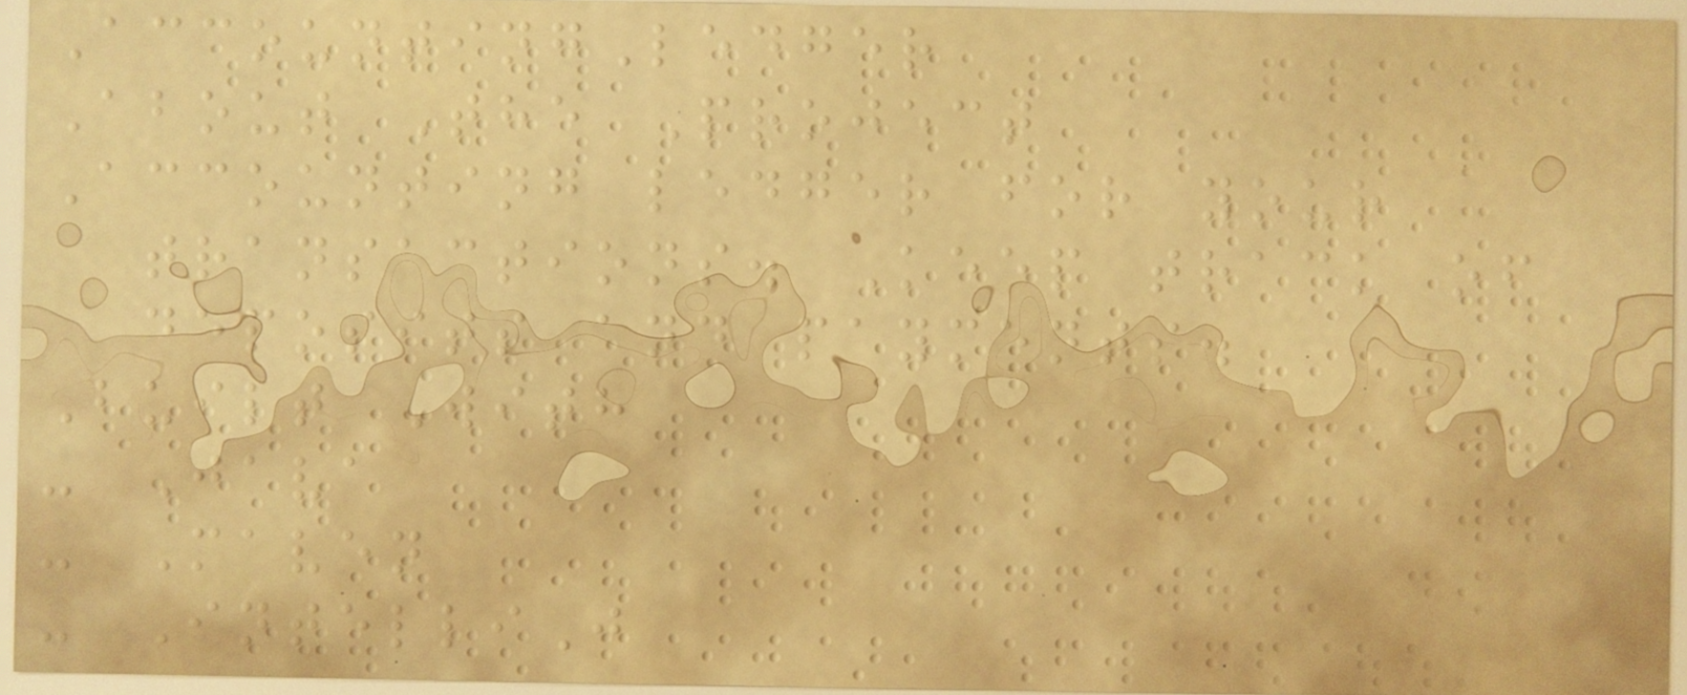AccountingLedger
About The Project
Accounting ledger for your
transactions. Keep track of
deposits and payments.
Built With
- Java
- Maven
- IntelliJ
